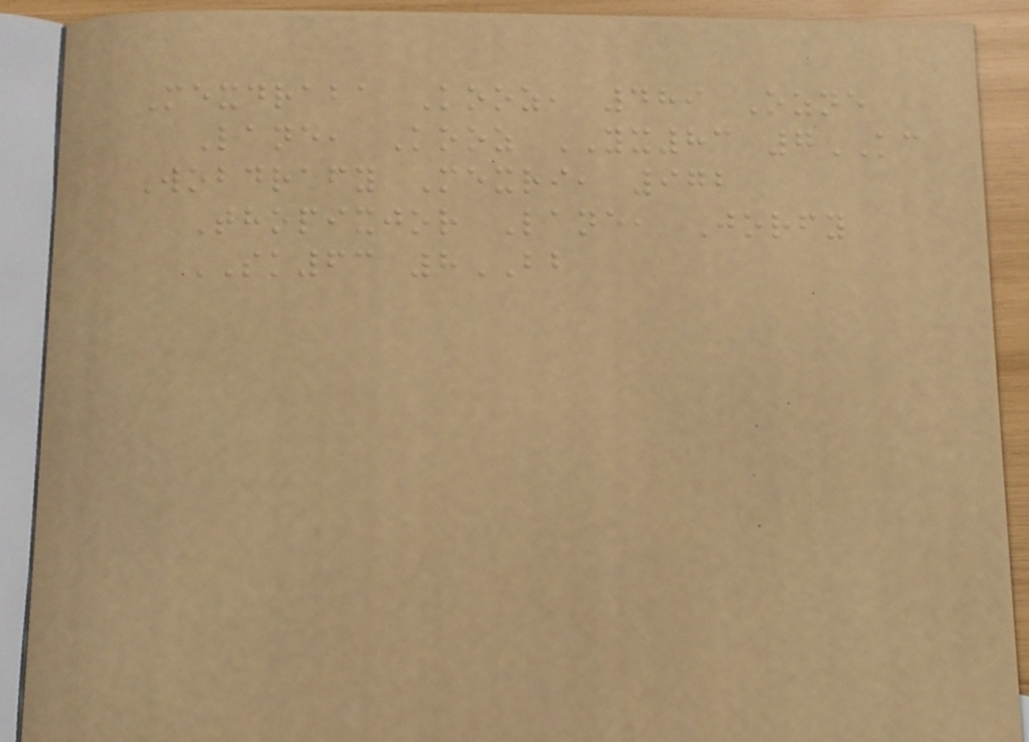Mexdraba Kooz, 489 Ozne
Lane, Kooz YX83 7KC
Wobdrafy Mexri, 972
Thopixjor Lane, Jorfy
SK63 8BB
